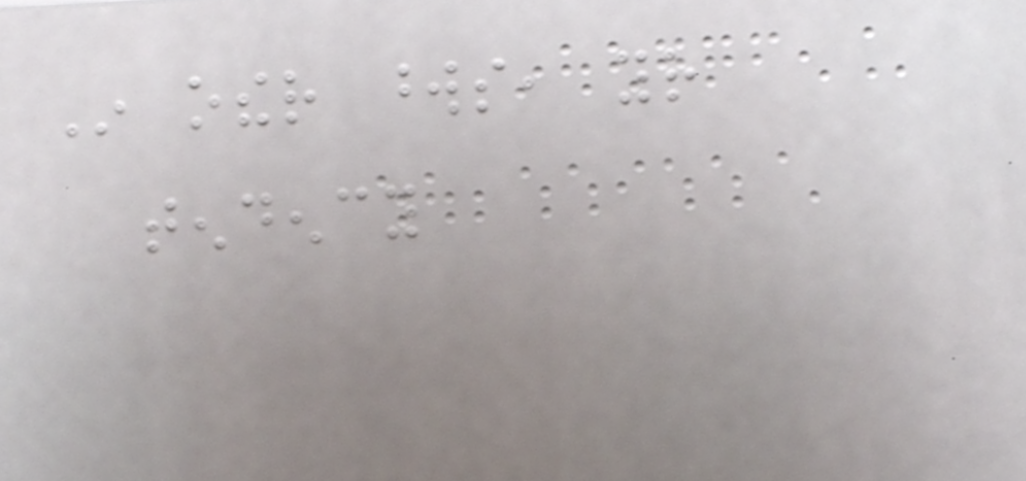In other words, your
tendency
